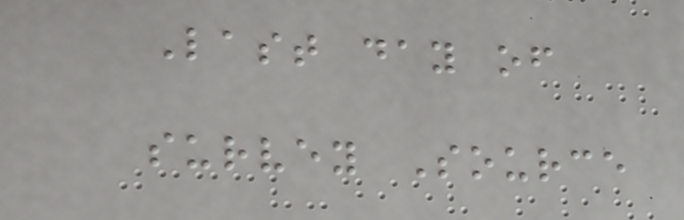Last day of
survey Source
